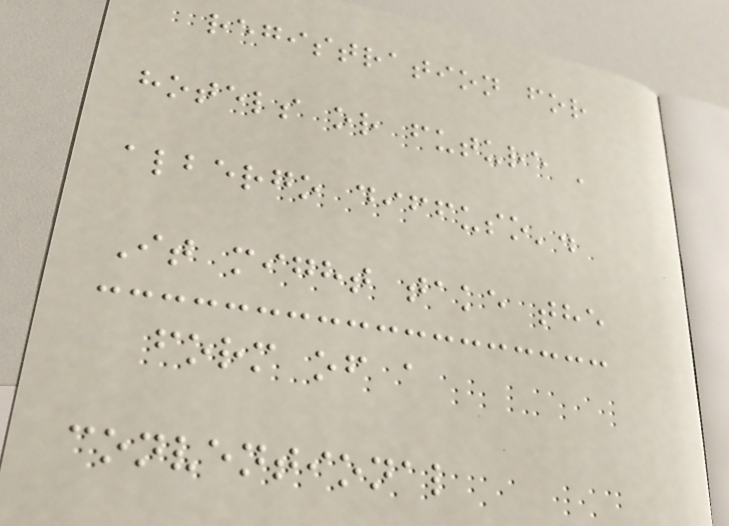registration for
hotels or future '
albergo diffuso'.
It might take the
form of a
conventional
